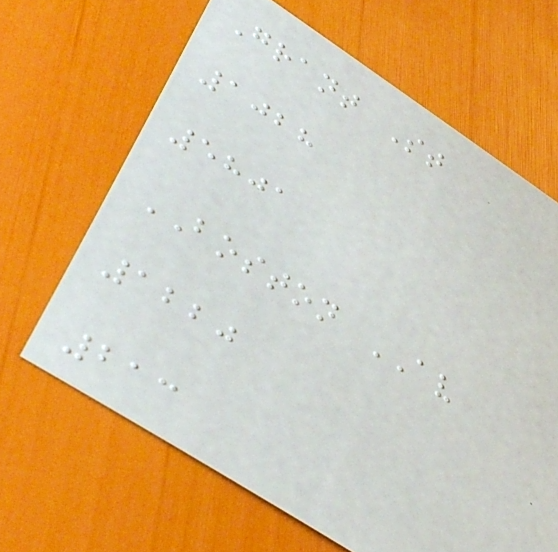Grant St
1028
5801
BOSTON AV
1220
213
